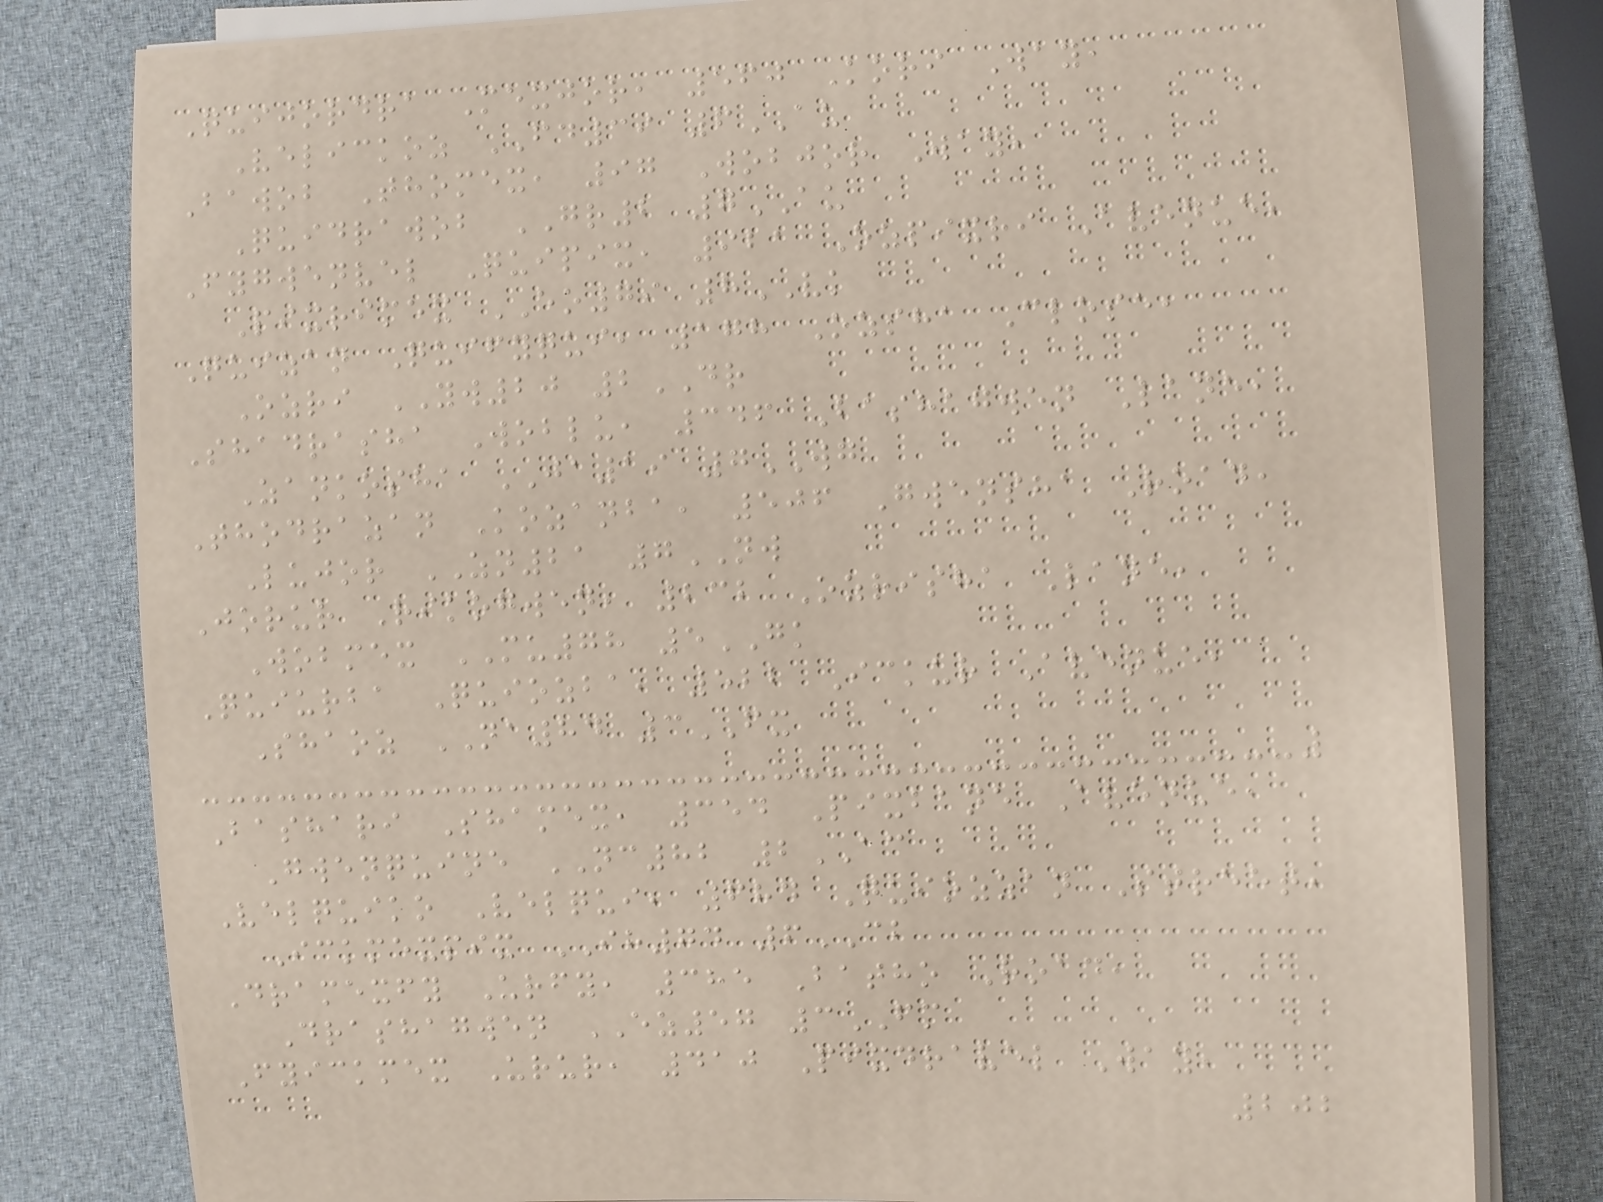Quijordra Mexjor, 560 Kori Way,
Velickoz FD39 6AU
Bawob Thomex, 97 Wobjor Way,
Quidrawob GR2 7AU
Fygwenvel Quipix, 921 Ozpixri Avenue,
Pixrimex EO79 8VK
Quizan Quifyqui, 178 Ozsha Close,
Ozri YW20 2DR
Shadrasha Woblu, 346 Bashagwen Lane,
Zankosha JA19 7WG
Thodrazan Kozanba, 506 Gwensha Road,
Lujor ZN21 7NW
Jorur Rikogwen, 232 Ozrisha Lane,
Wobmex MU78 5GK
Quiurba Quiozba, 522 Ickur Avenue,
Shaoz NA84 3FX
Bashari Shamex, 354 Pixbane Avenue,
Gwenquine NC82 2AC
Velquiko Velqui, 684 Quiozzan Street,
Ickmexpix IH74 6CB
Dramexfy Urfy, 385 Batho Road,
Drashagwen EZ57 3FM
Fyickmex Urur, 410 Pixdravel Way,
202
